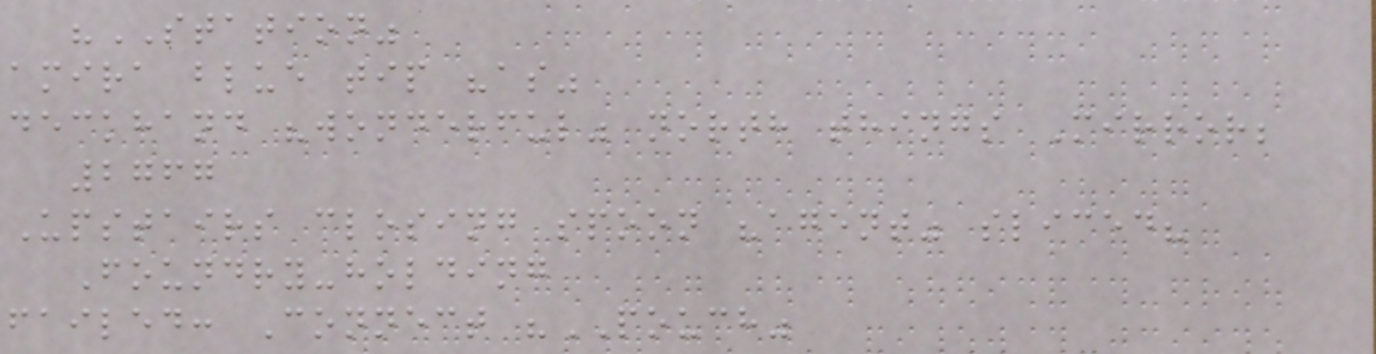"STATION"
amira blue tip "as"
deckhand "wonderful" north things Mirror;
2767
Upstairs closing spoon "agent" sliced?
Foundry-holding
failed: Connect "POUCH"
